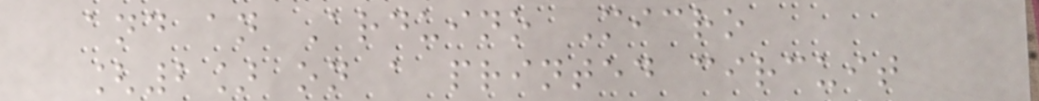and an Arduino Micro
[2] on a printed circuit
